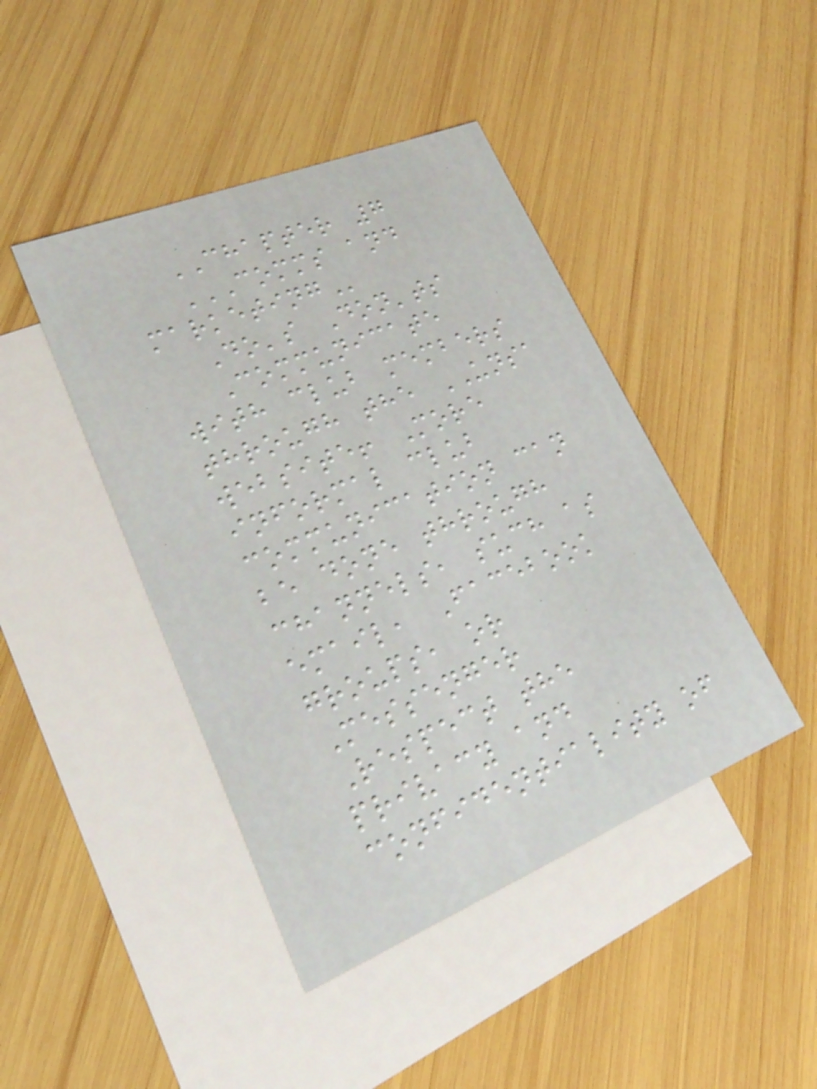CHAPTER 7
COMMS AND
MARKETING
Do's Don'ts
Communicate
with club members
through the UNSA
website! More
informal club
communication can
be done through
channels, such as
email, Facebook
groups, or
Messenger
Respect the
privacy and
confidentiality of
